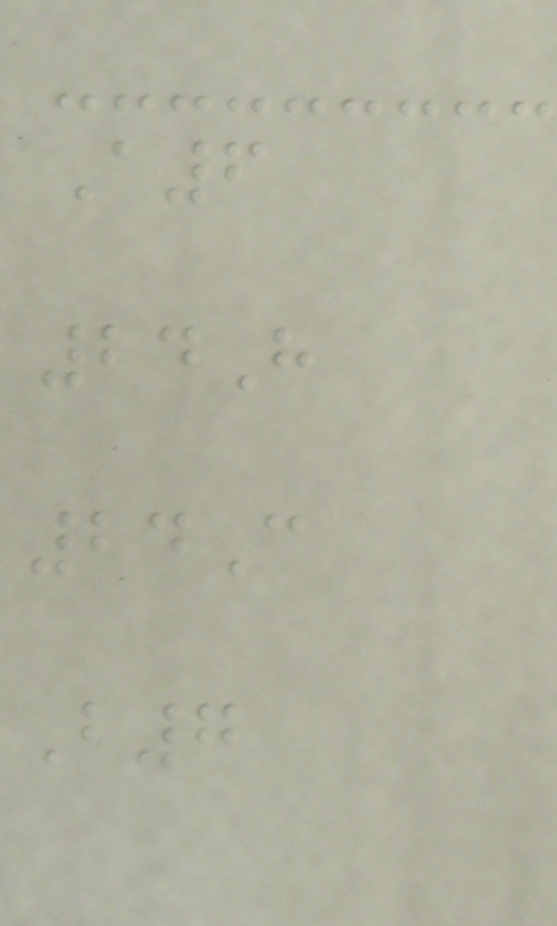A6
24H
24C
B7
